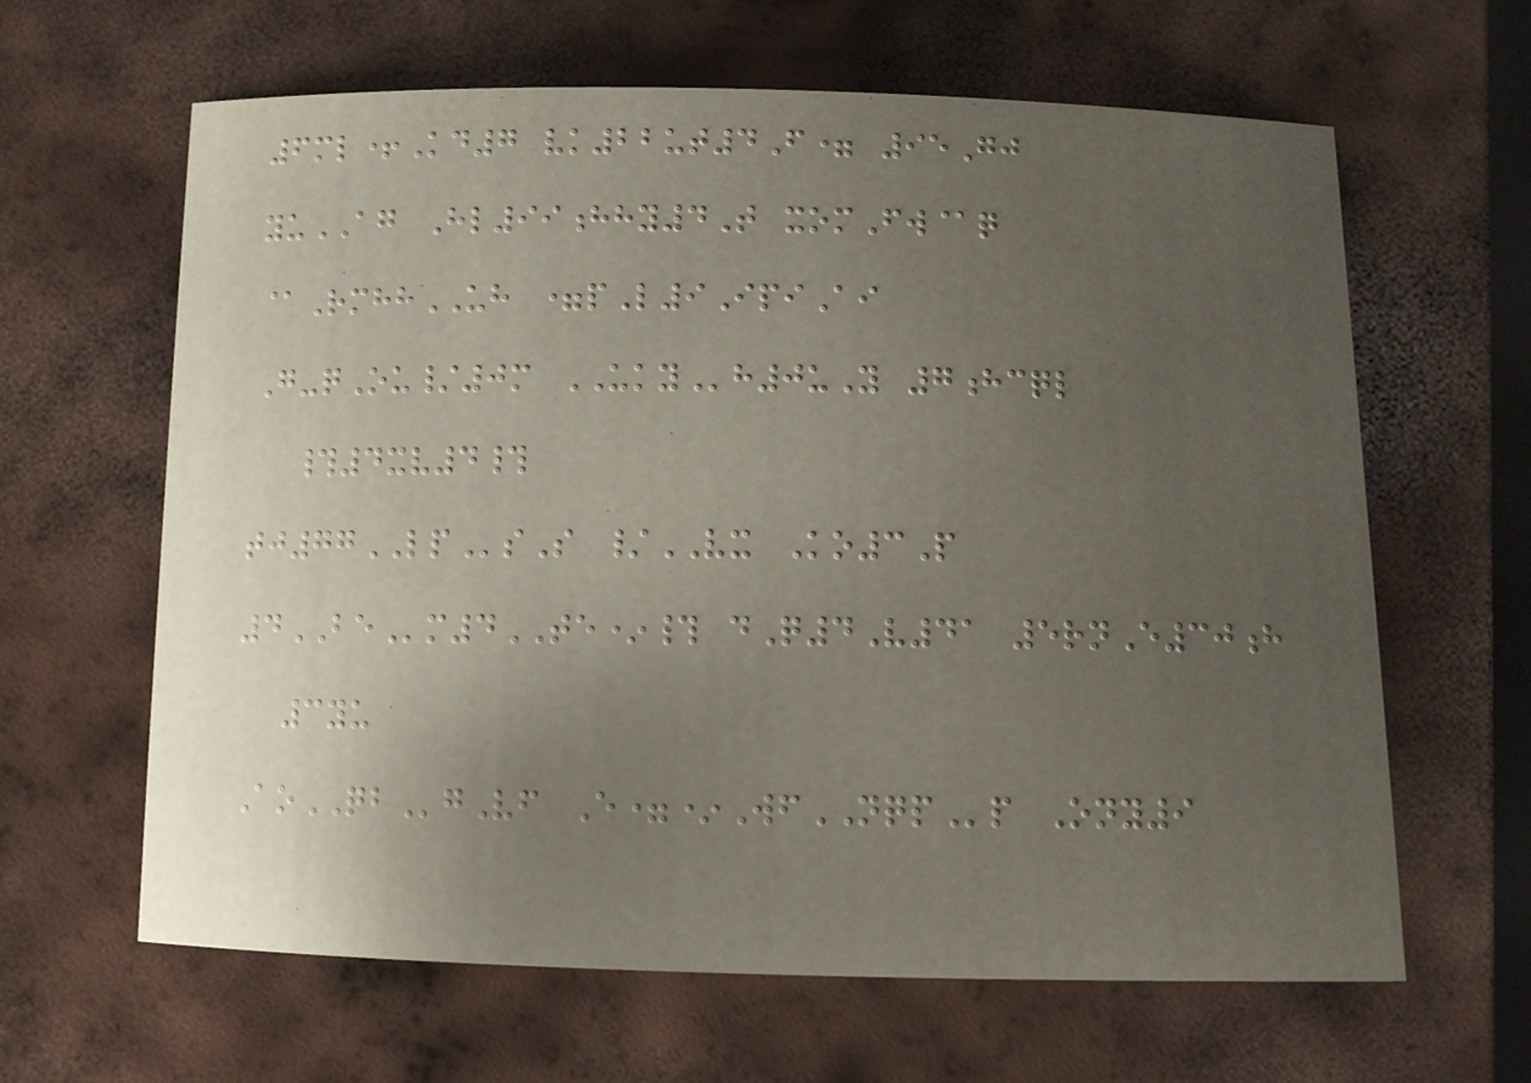6ml+Kd7 vk22ut4F= 95Gj
yuAG Hl99hhy4T xomFw@q
@RmhhUH =pL9IpiAi
G-qOu/0m UKYh0uY 7hcql
#4xv4#
tj77LPsS /VX Ko3P
4BEm4TE*# dQ4V41 5rnE30h
3yu
AoQBgVf E=*WfNQPp Ony9
